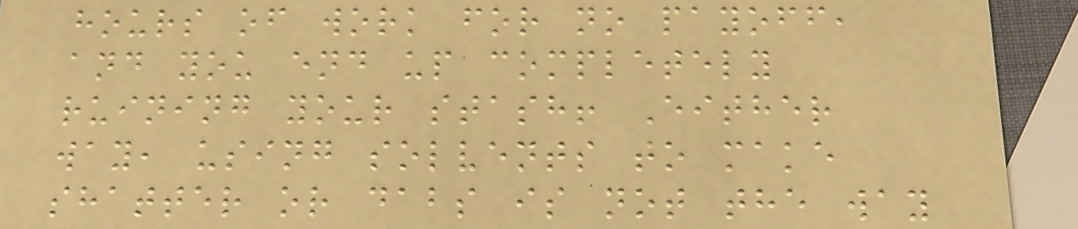hours of work for no payoff,
and you end up completely
ruining your stash! Either
way, using solvents to make
shatter or dabs is not the way
